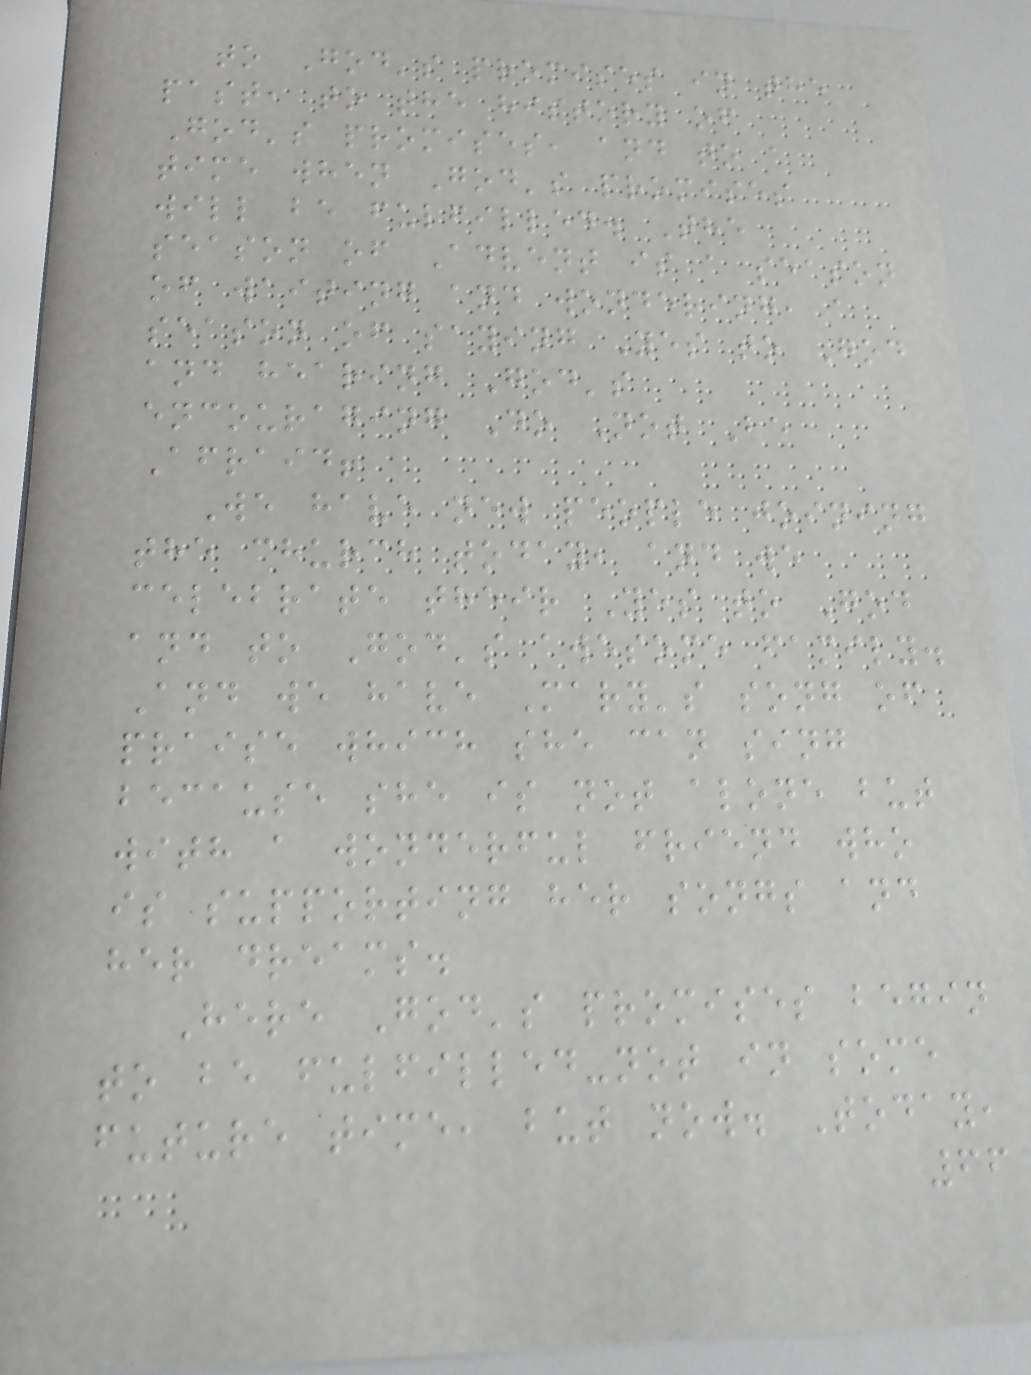to God's promises in the
past, to the history of
God's promises, and to a
time when God's promises
will be fulfilled. The
season of Advent is a season
of waiting and wondering, a
season of saying Yes to God
and hearing God's
encouraging Do Not Be
Afraid!
We have new people joining
the church today, and we
celebrate their Yes to God
and to God's awesome family.
And we have Mary's song of
praise which she can sing
because she is not alone but
with a wonderful friend who
is supporting her songs and
her dreams.
Here God's promises begin
to be fulfilled-not in some
future time, but now. Today,
66
